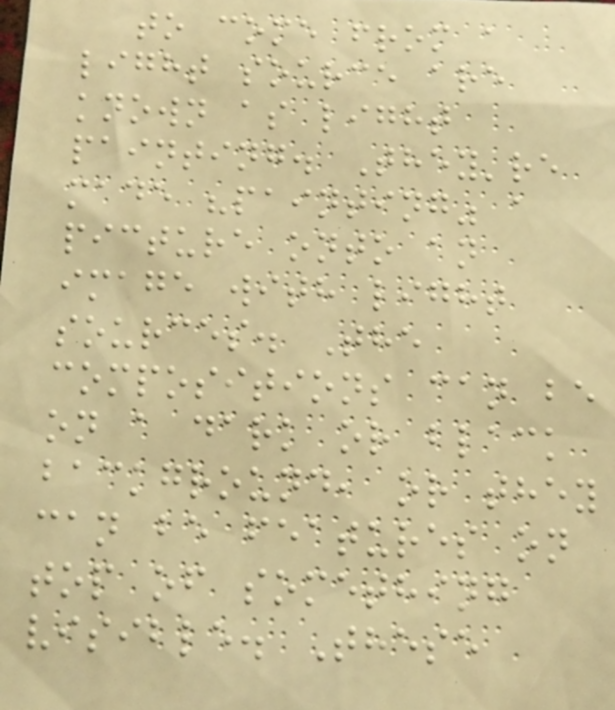to come from a
light source are
known as light
painting. They're
made "painting" a
picture onto an
image with light
sources. The
compositions can be
on a dark or black
background, or they
can be features on
top of something
visible. These
